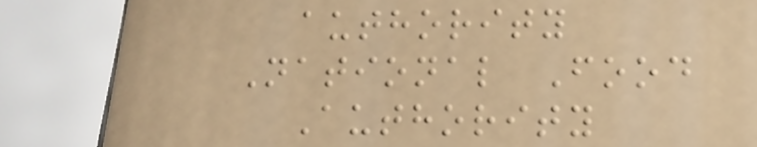authority
National Food
Authority
